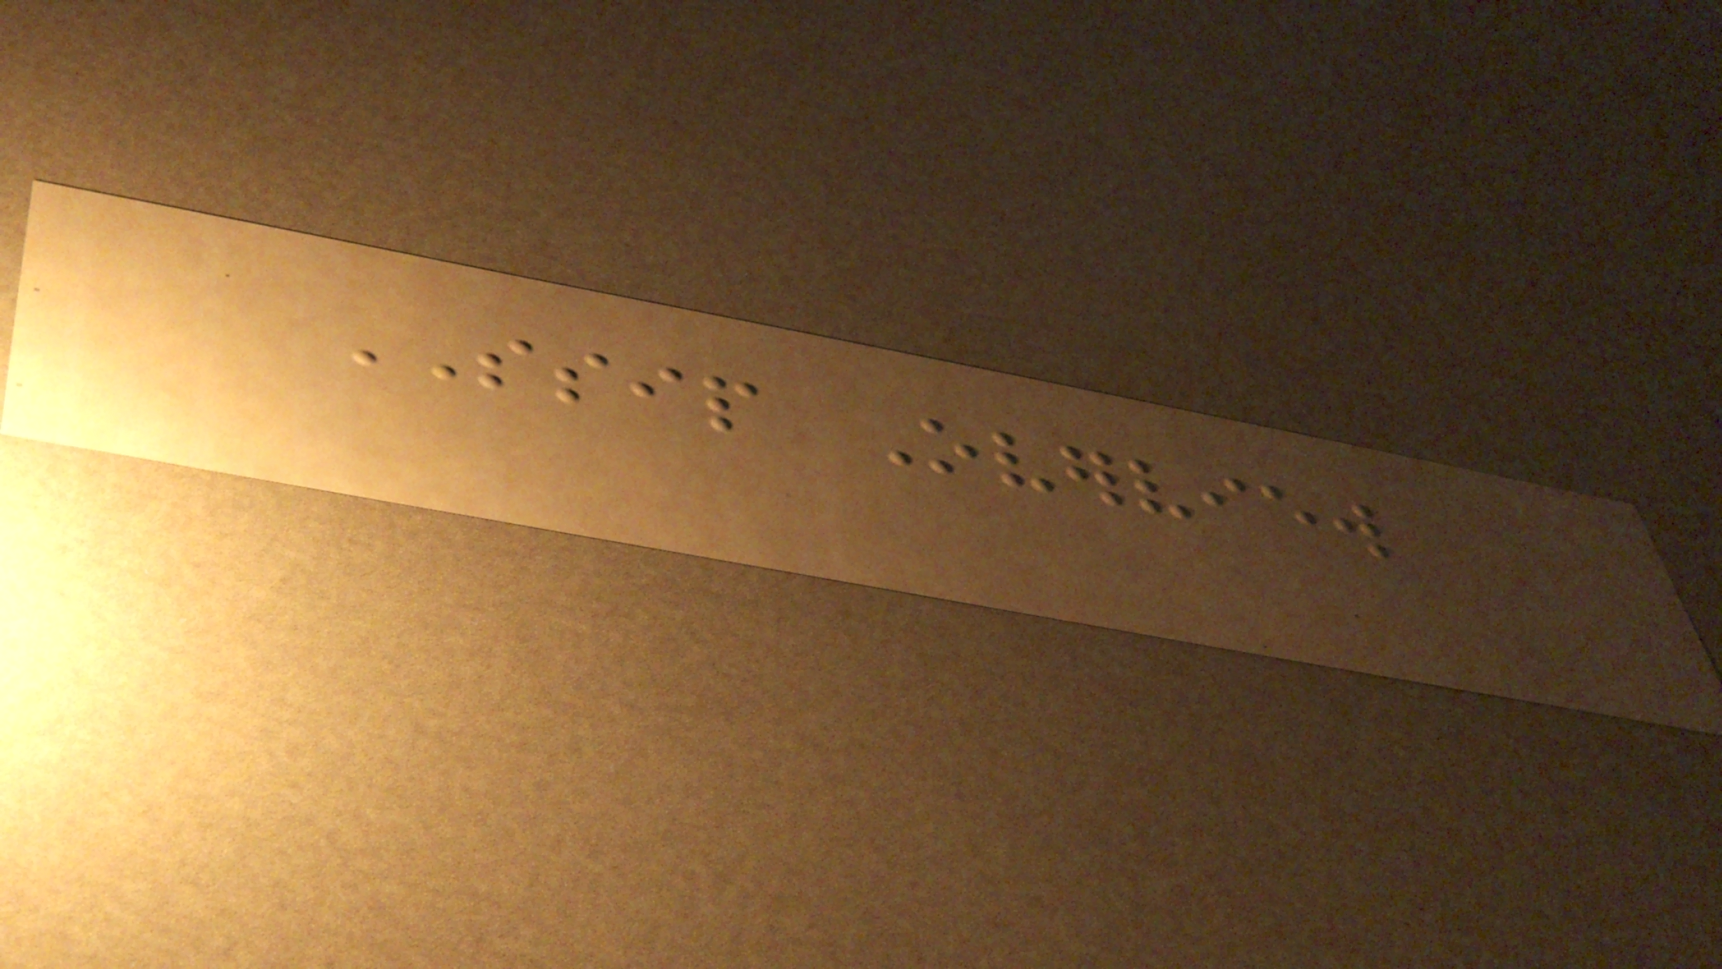SSIP Overview
